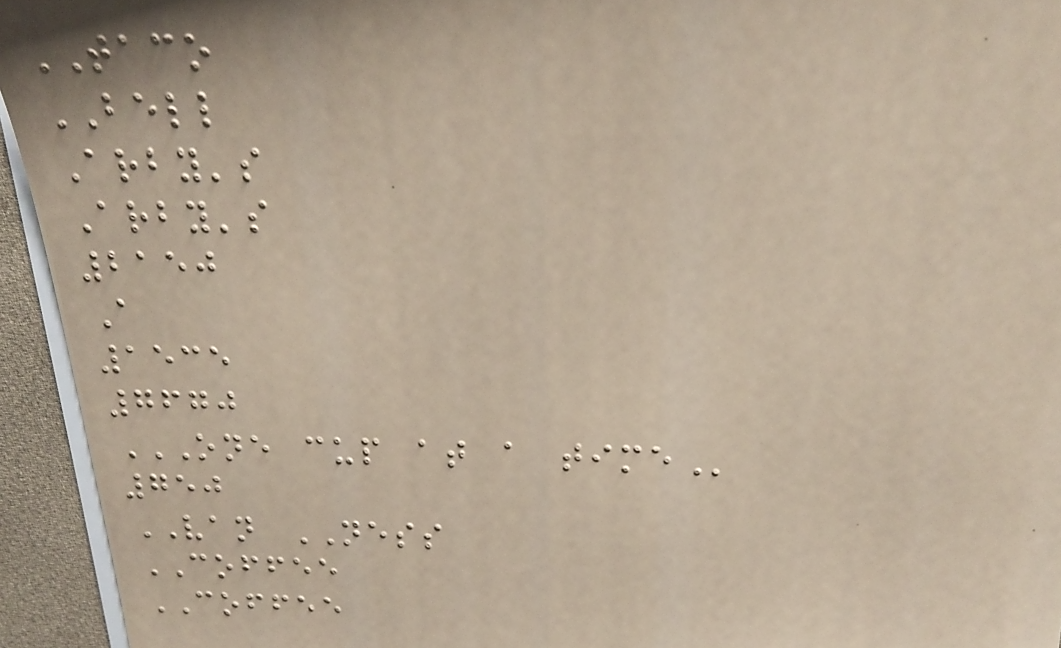TACO
BELL
Arby's
Arby's
2150
A
1535
7670
ONE CUP AT A TIME
750
VAN NESS
COFFEE
COFFEE
